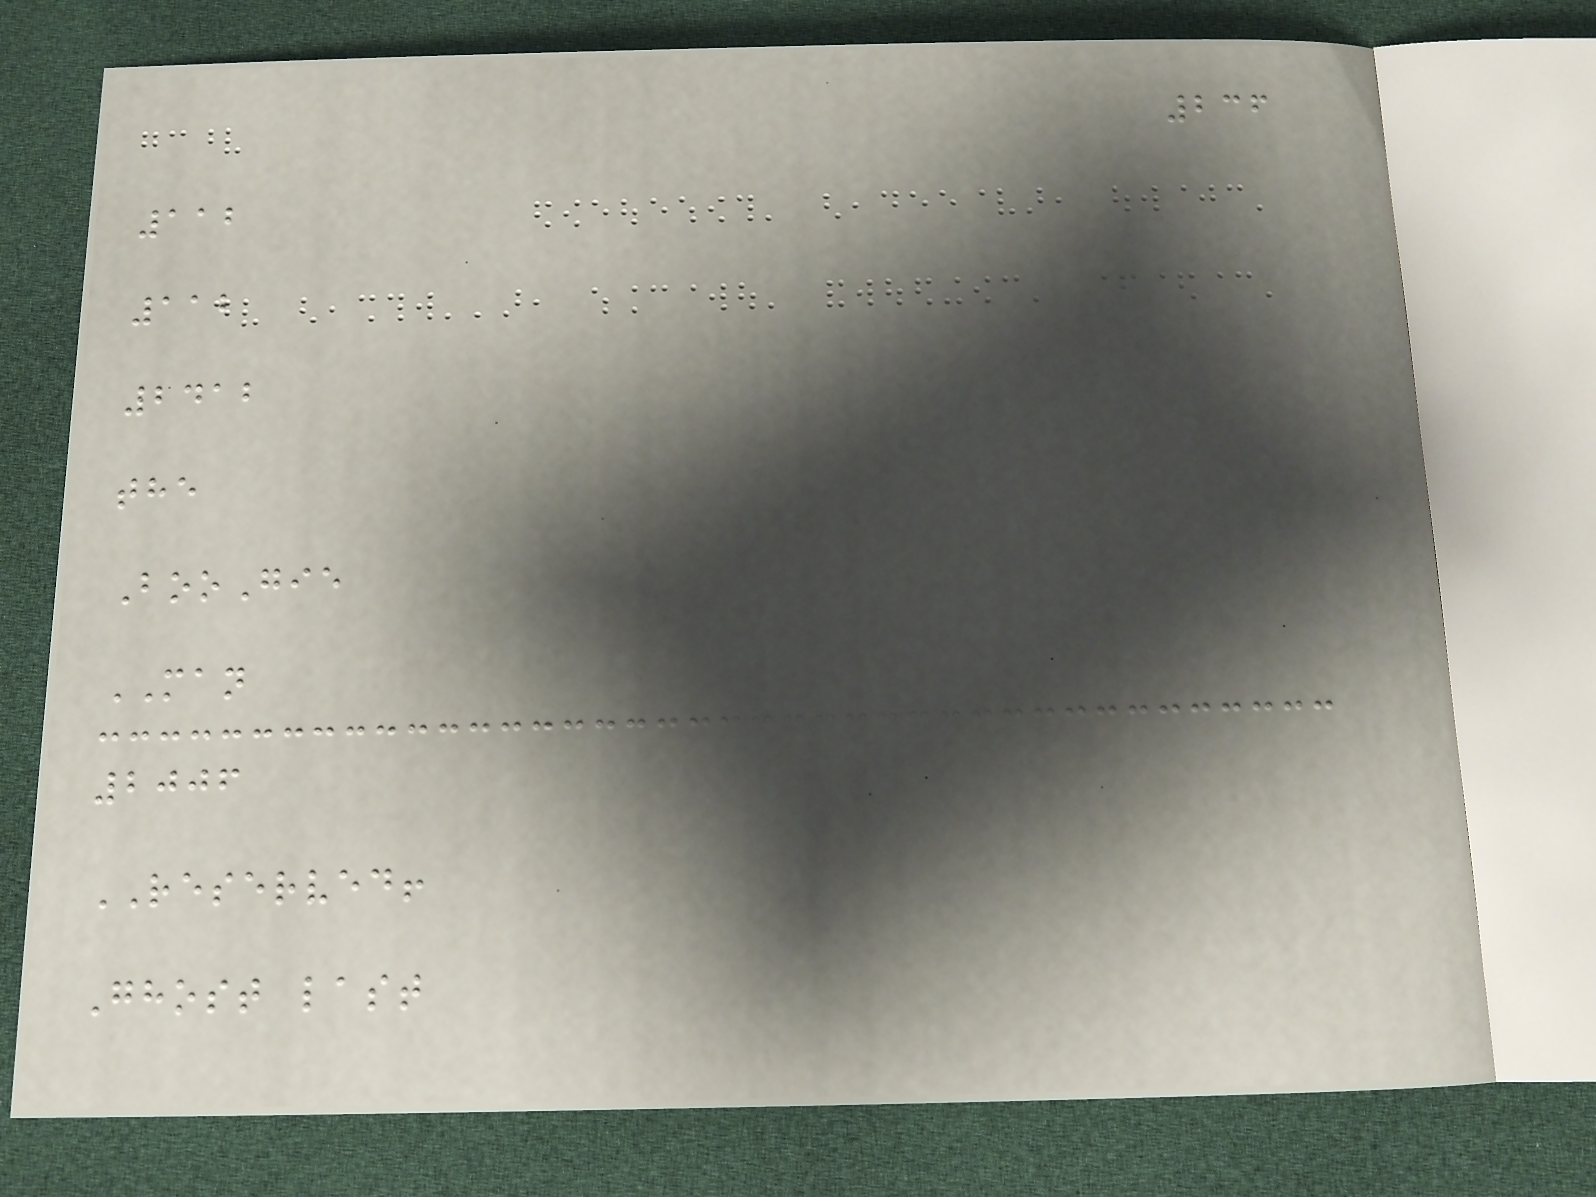236
112
112
2412
the
BooGie
MAN
2006
RESERVED!
Ghost last
